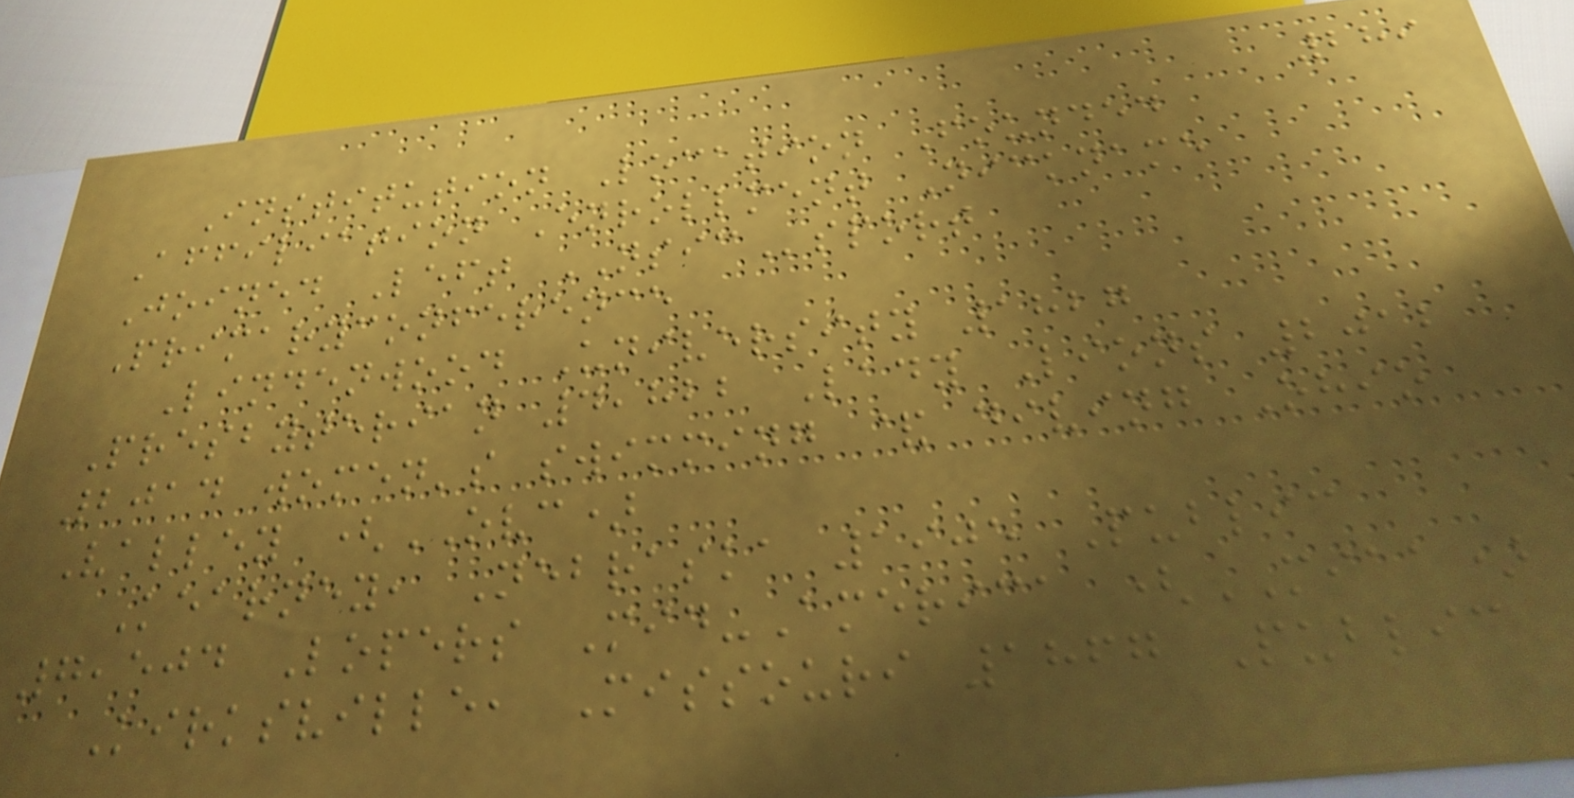289
Institution Location Founded
Affiliation Enrollment Nickname
Joined Left NSICsport
Primaryconference
Lindenwood University 1827
Presbyterian 4,822 Lady Lions 2012
2014 women's swimming & diving Ohio
Valley (OVC)
Kearney, Nebraska 1905 Public
7,504 Lopers Mid-America (MIAA)
Kirksville, Missouri 1867 Public
